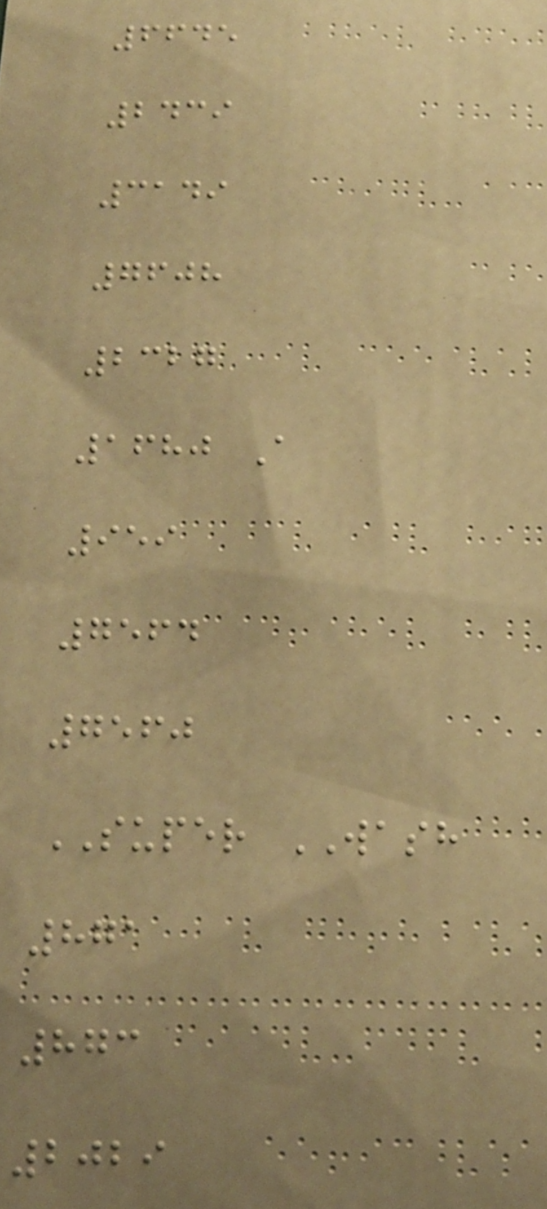6645
2439
3149
7608
2327
1680 A
959
7564
7560
SUPER WASH
871
873
2029
